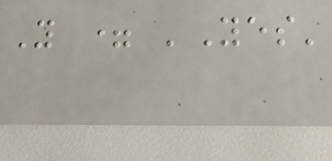Y = 'Yes'
